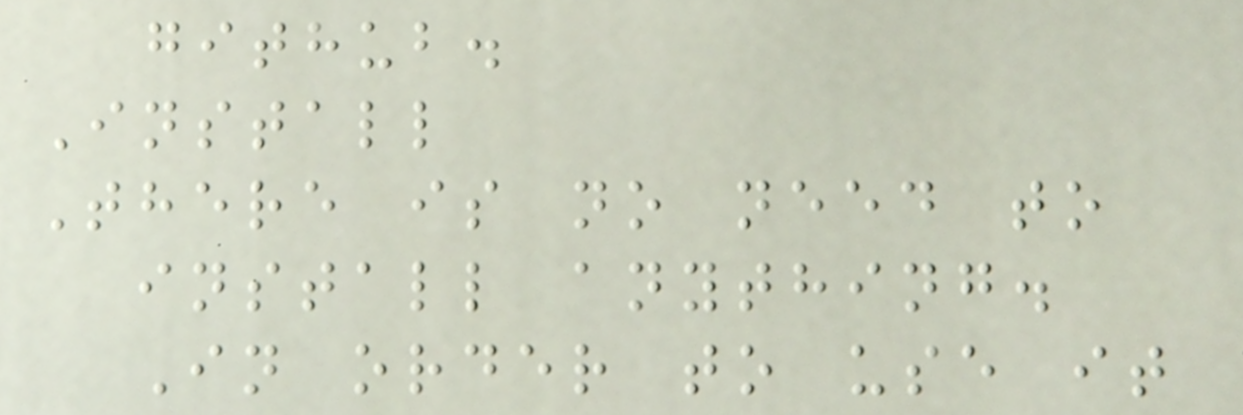github.
Install
There is no need to
install anything.
In order to use it
